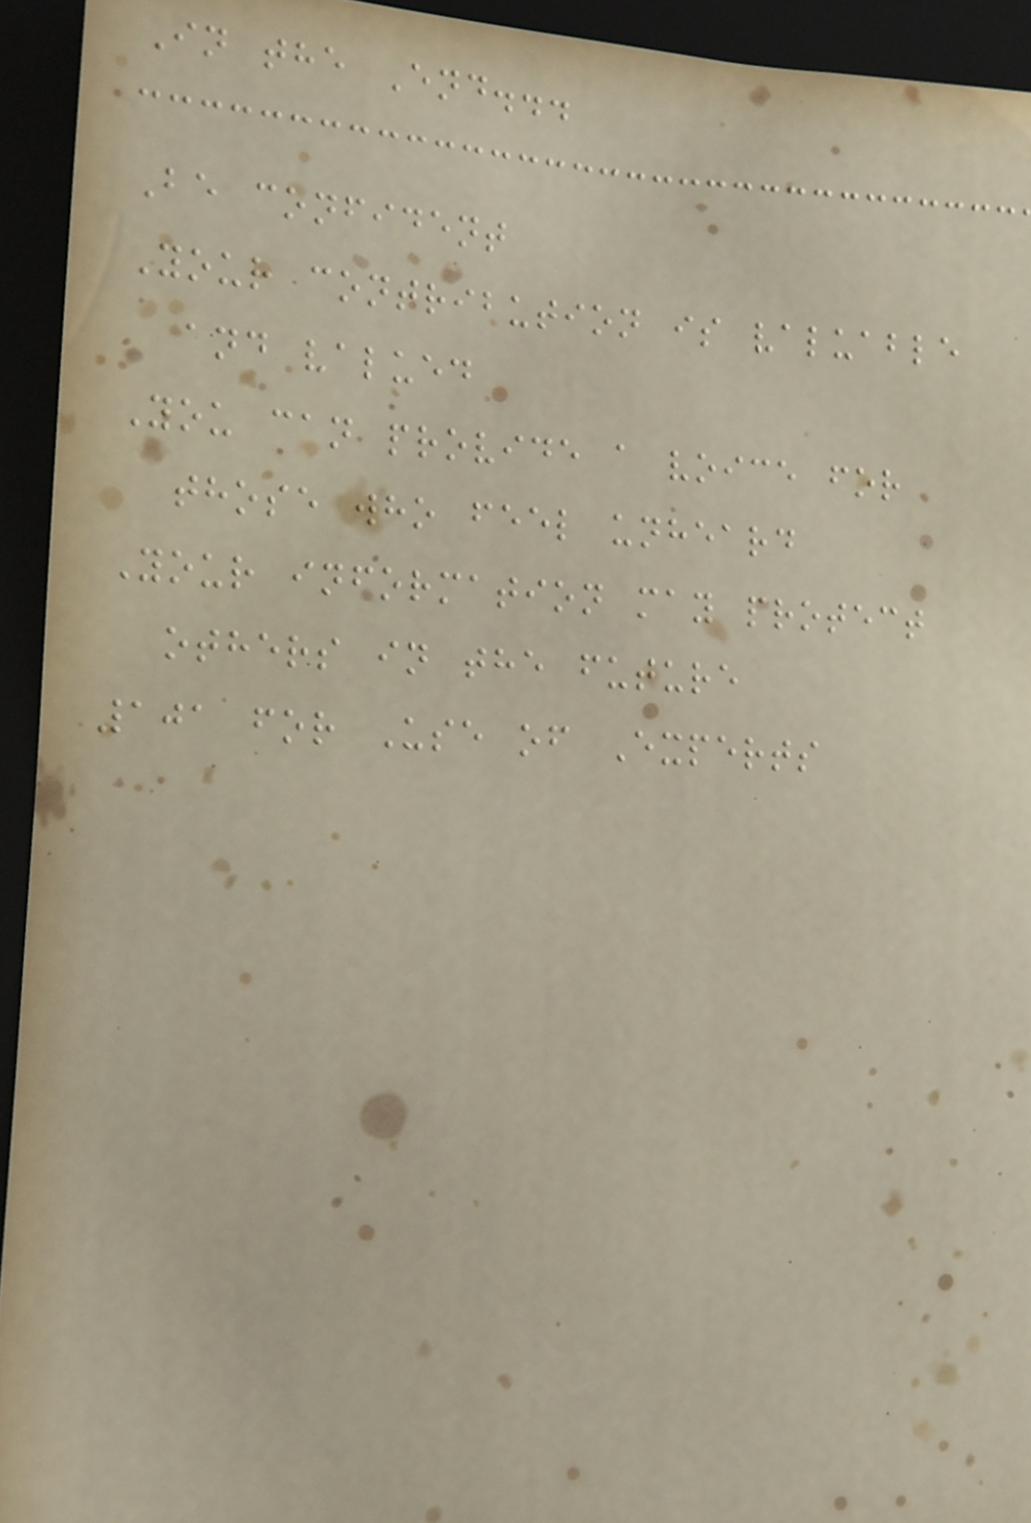In the End...
Be confident
Your contribution is valuable
and valued
You can provide a voice for
those who feel unheard
Your information may protect
others in the future
101 for Use of Experts
